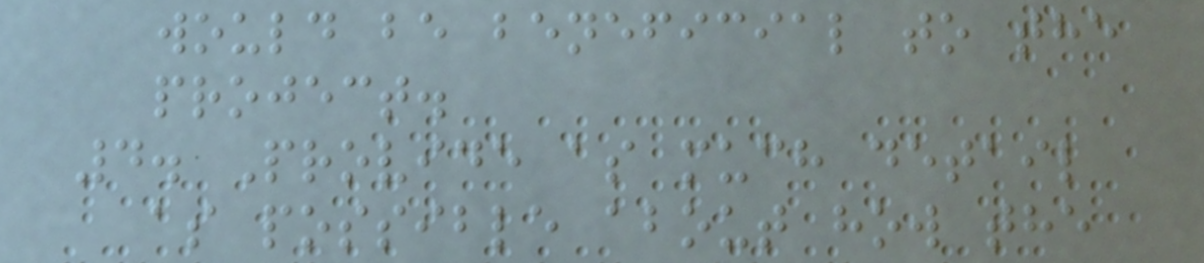would be beneficial to the
project.
4. Provide as much detail
as possible about how the
